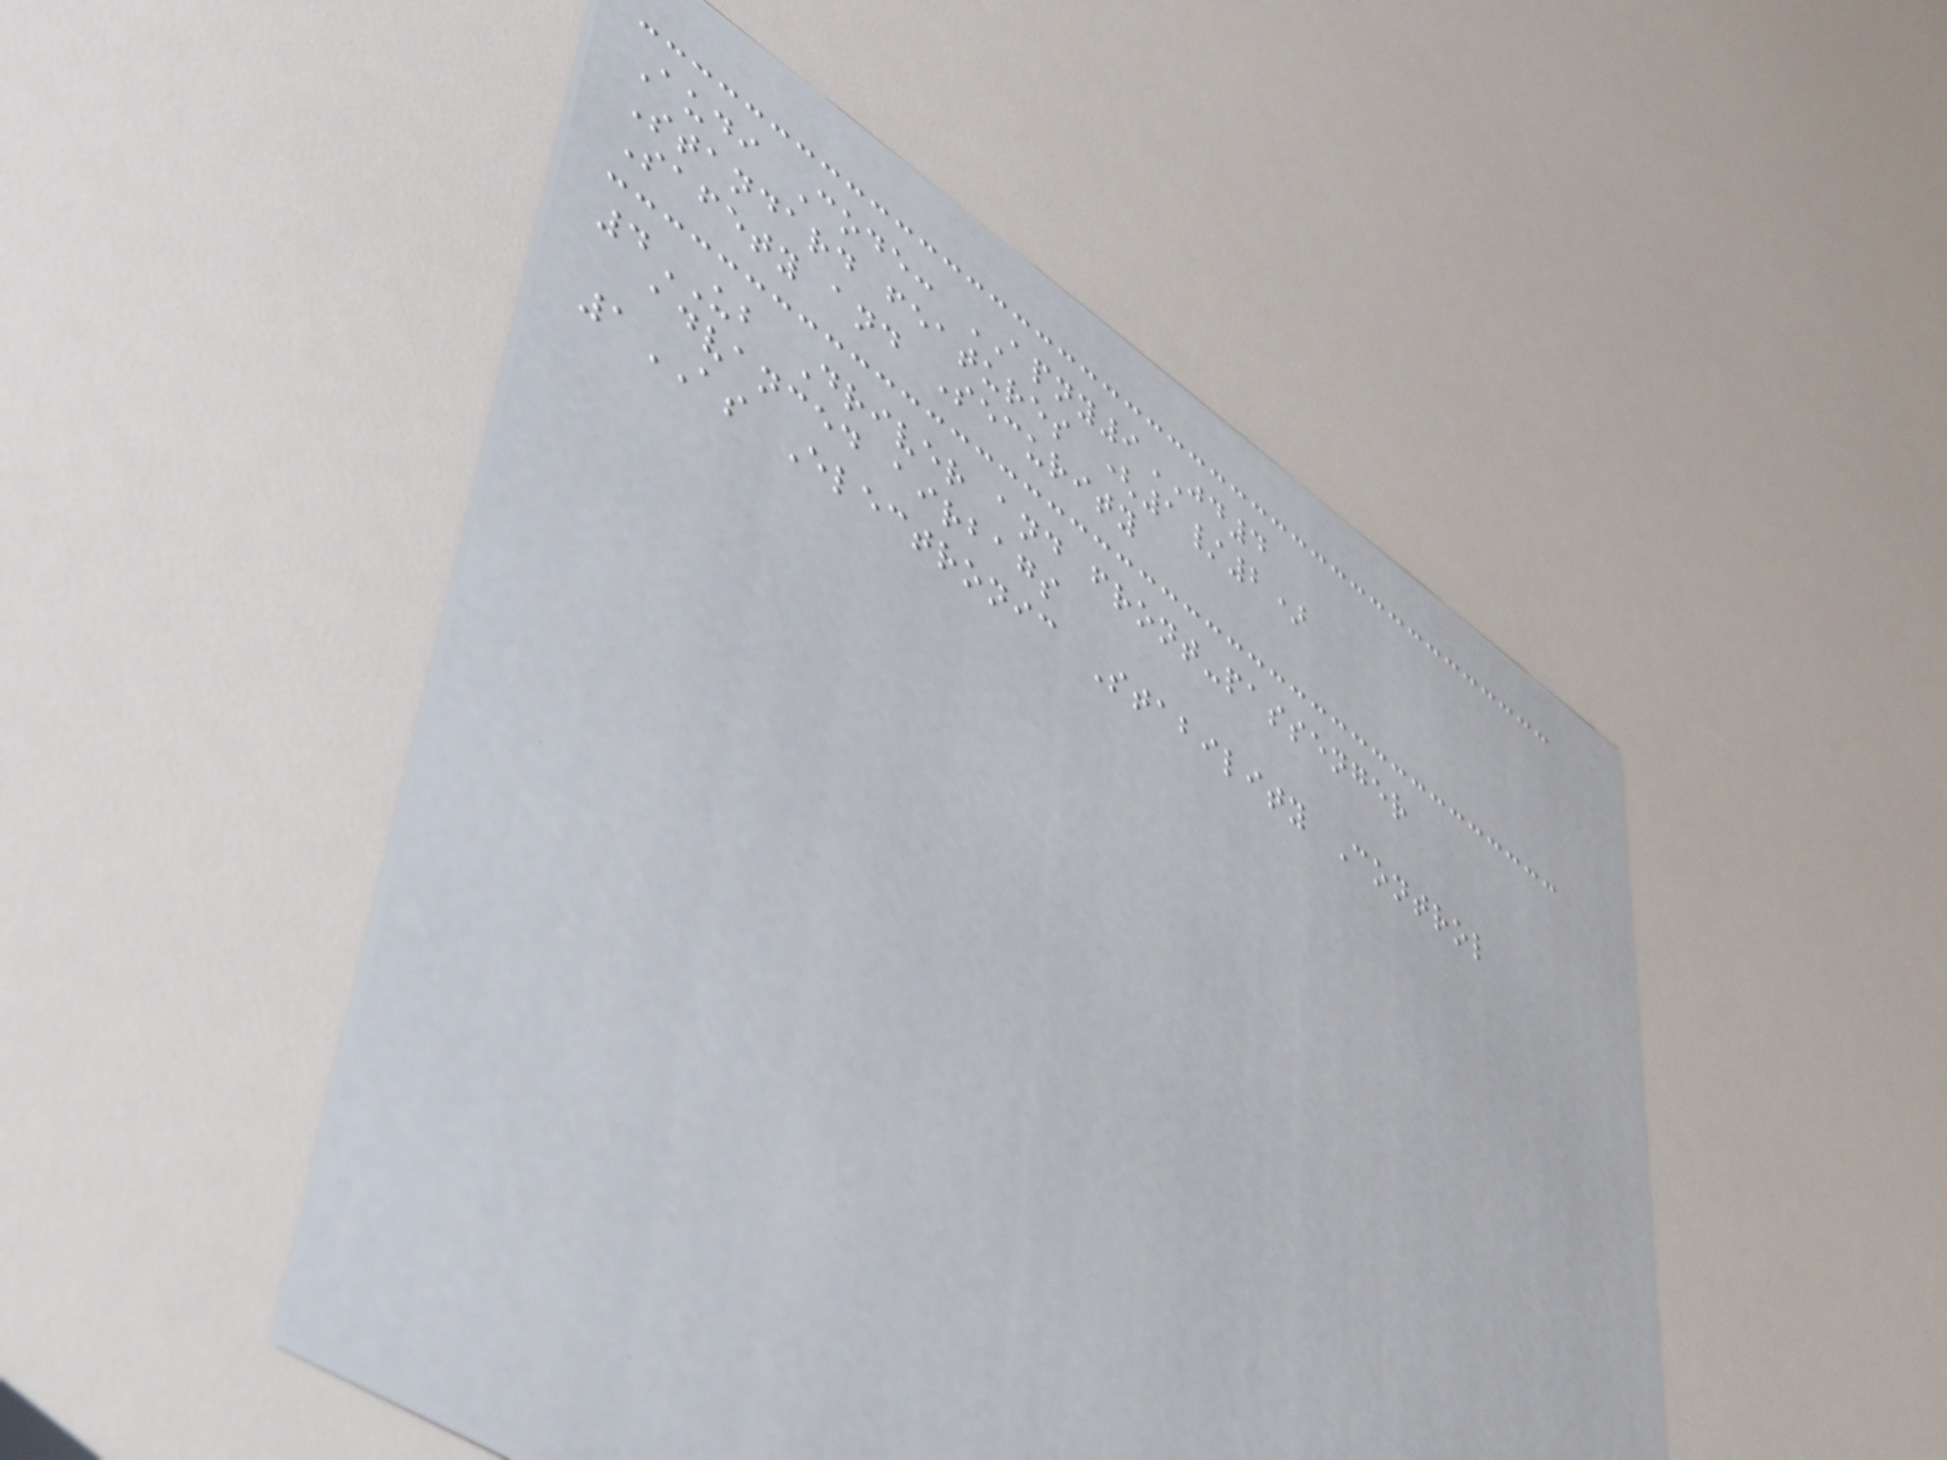Audi Code: APNY9JD4
Standard features (1/2)
Safety and Security
4UB Driver and front-passenger
advanced airbags
1AS Electronic Stability Control
